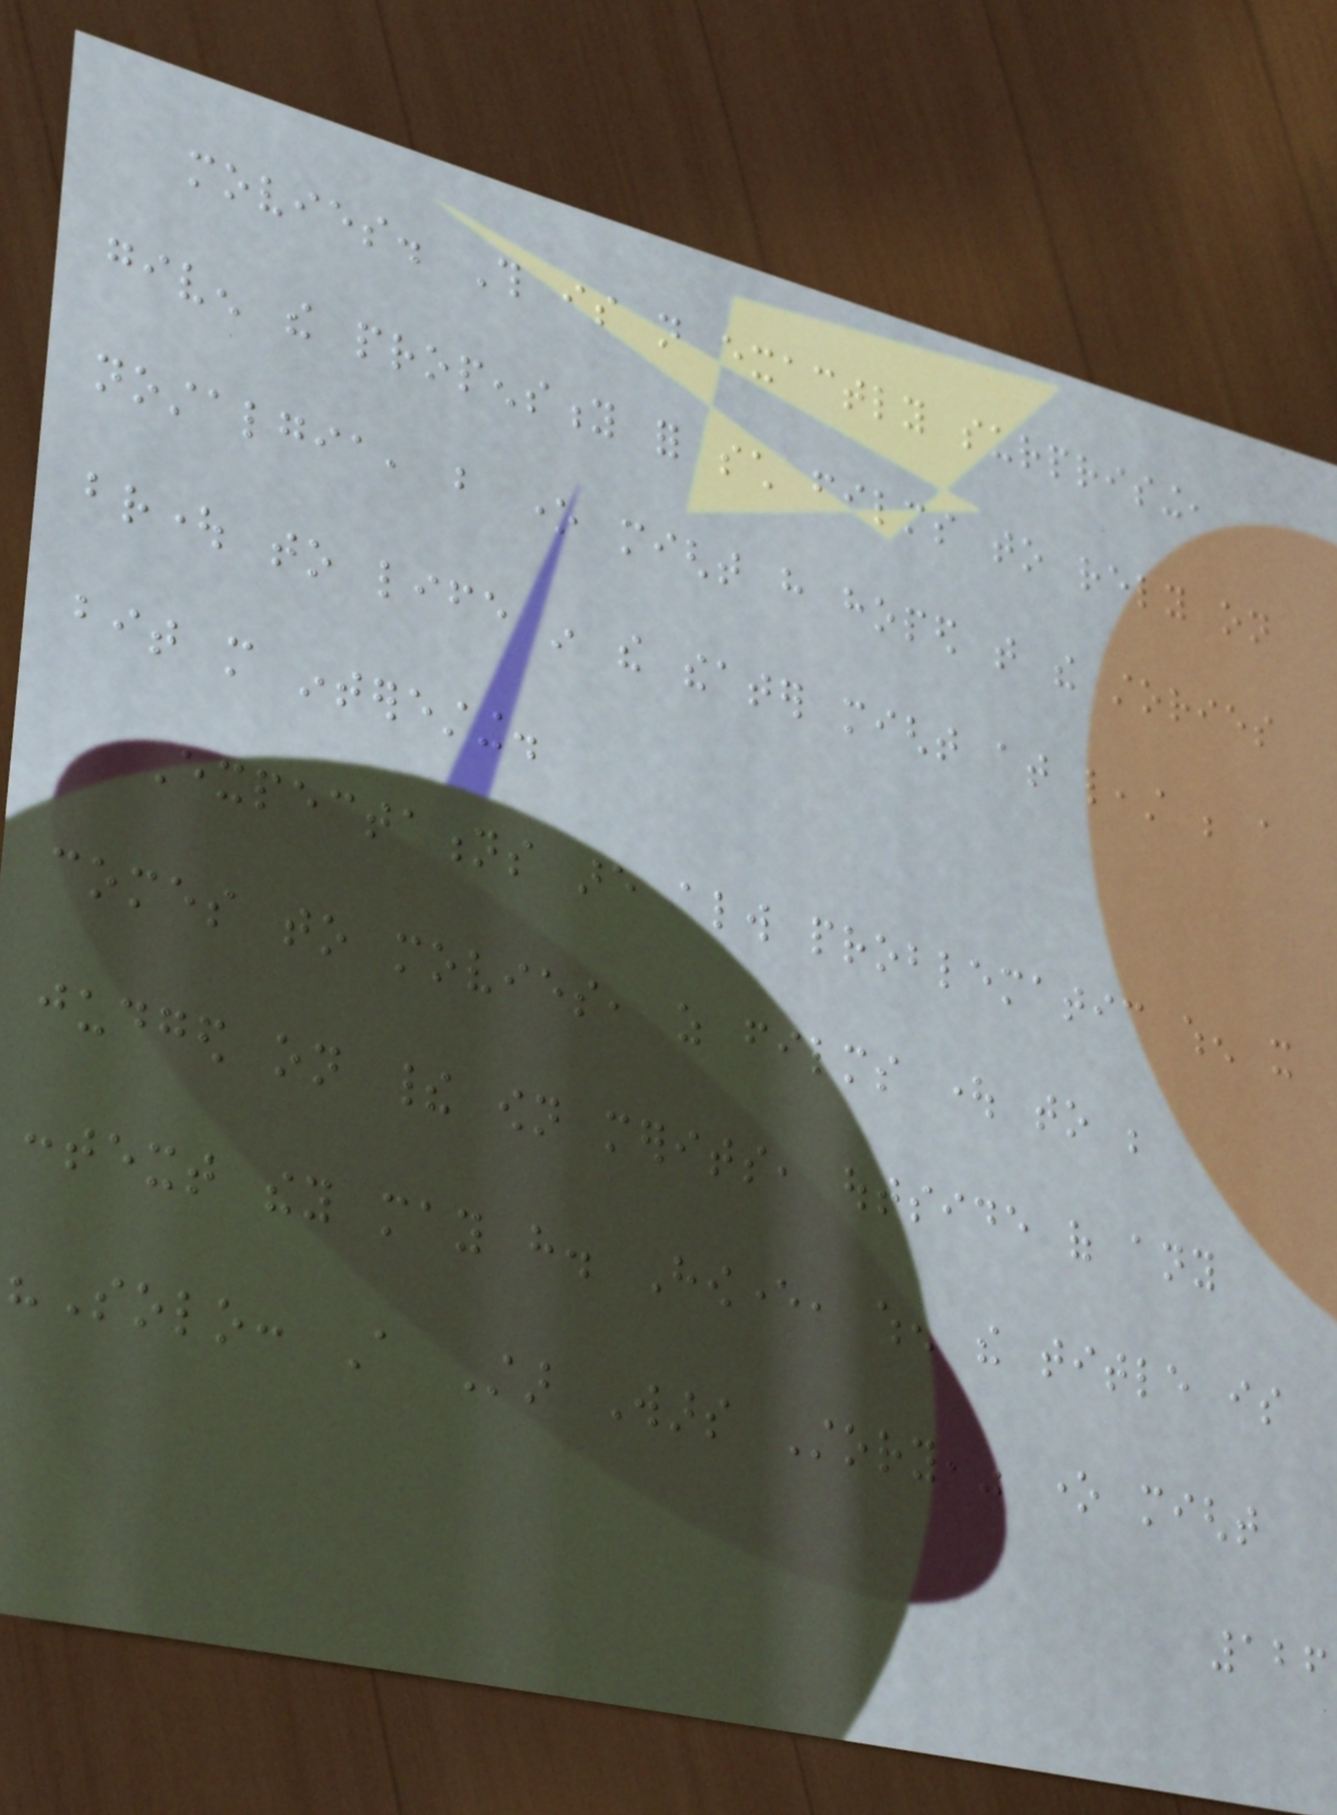movies. This is not exactly surprising,
given the propensity for such films to rely on
nostalgia, but one might have hoped that the stories
brought to life in the theater might at least be a
bit more interesting.
Expectations are always problematic when it
comes to movies, as films ought to be
judged on their own merits, outside of any
context they may have. However, when the title is
"Solo: A Star Wars Story," one might
126
